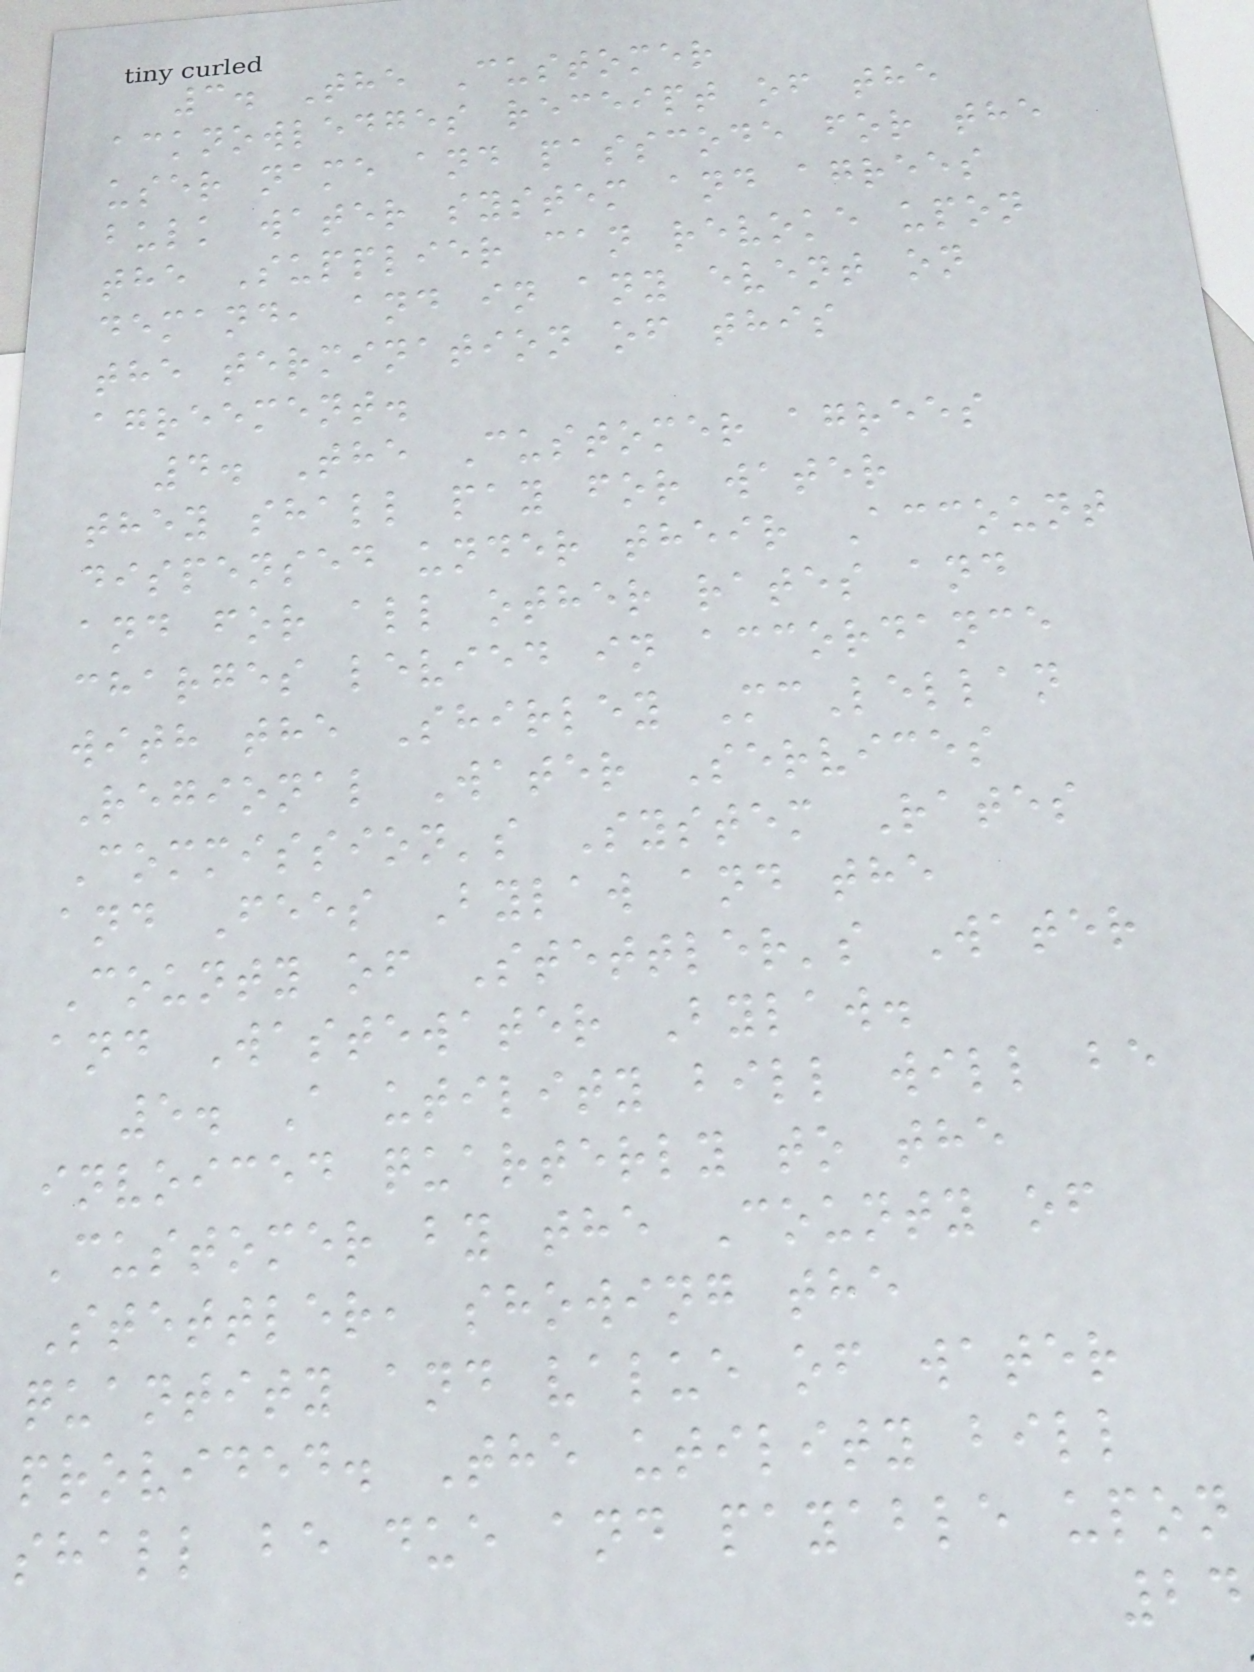3. The Customer
acknowledges receipt of the
user name and passcode for the
bulk water system and agrees
the Supplier can revoke upon
demand, and in any event on
the termination of this
agreement.
4. The Customer agrees
they shall pay for water
dispensed under their Account
and for all other rates and
charges levied in accordance
with the Shirley McLellan
Regional Water Services
Commission's System Rates
and Fees Bylaw and the
County of Stettler's Water
and Wastewater Bylaw.
5. A utility bill will be
invoiced quarterly to the
Customer by the County of
Stettler, showing the
quantity and value of water
provided. The utility bill
shall be due and payable upon
